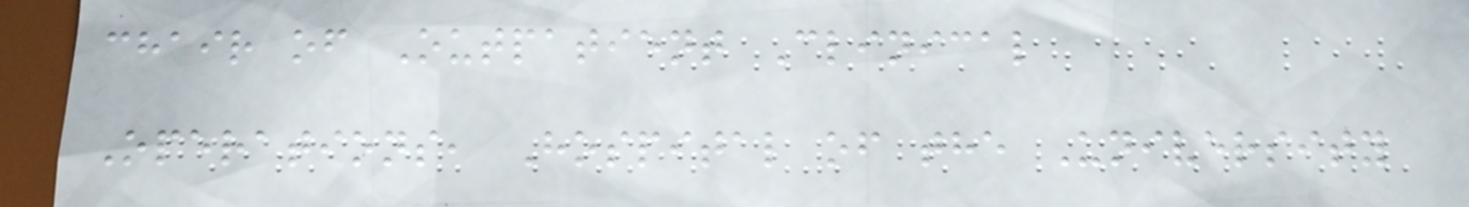chair of Outpatient Clinical
Operations, Hospital of the University
